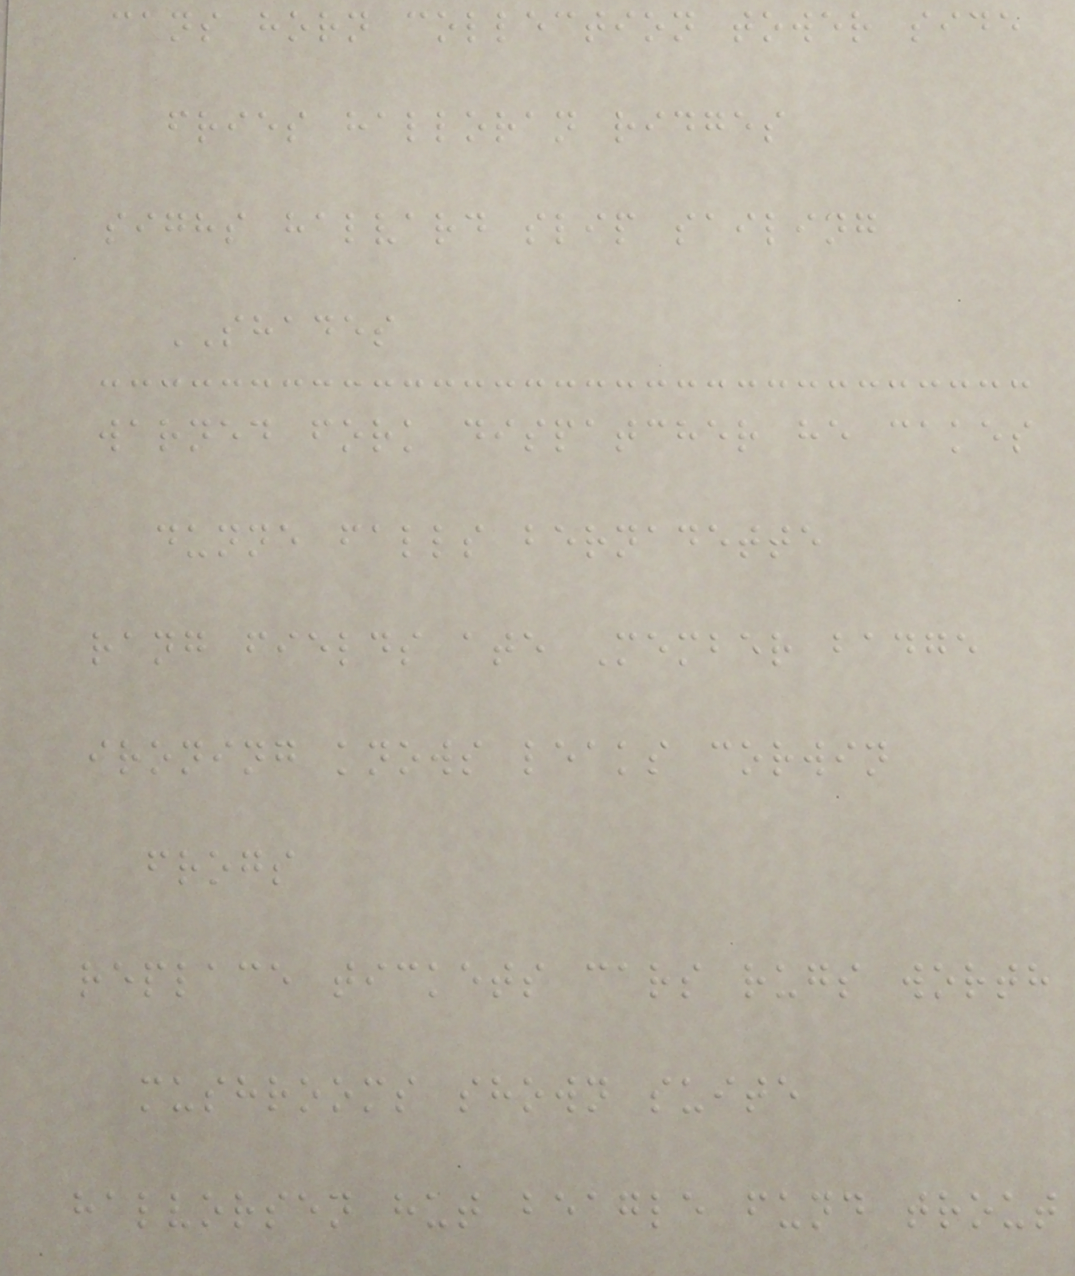cans horn collection tower side
fries halloran ridges
sighs halvard slip sailing
SHADES
warned fork dispatcher he cakes
dunne falls bernadette
rang fields ate Member badge
ironing knows leaks corwin
frogs
replace tickets cars rugs worth
mushrooms shown suite
halvorsen hut beagle fund trout
